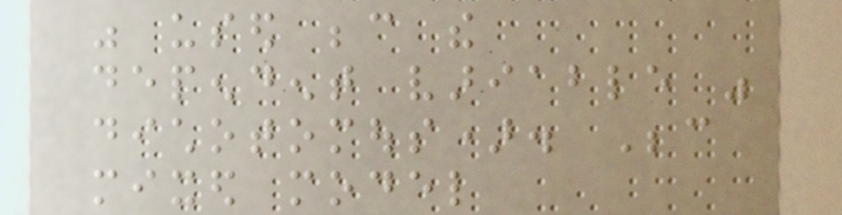was used because the
dependent variable was
dichotomous). Because
mixed model
